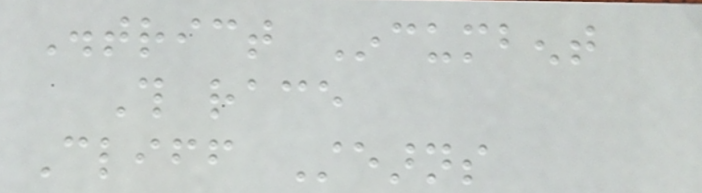District Incumbent
This race
Cliff Stearns
